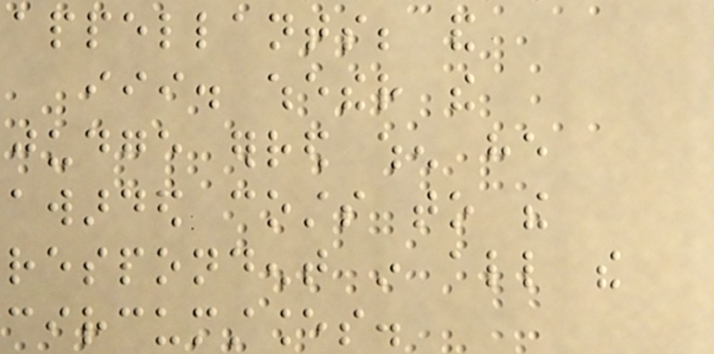appellants; and
iii. whether the
judge erred when he
awarded costs to the
respondent in all the
circumstances.
